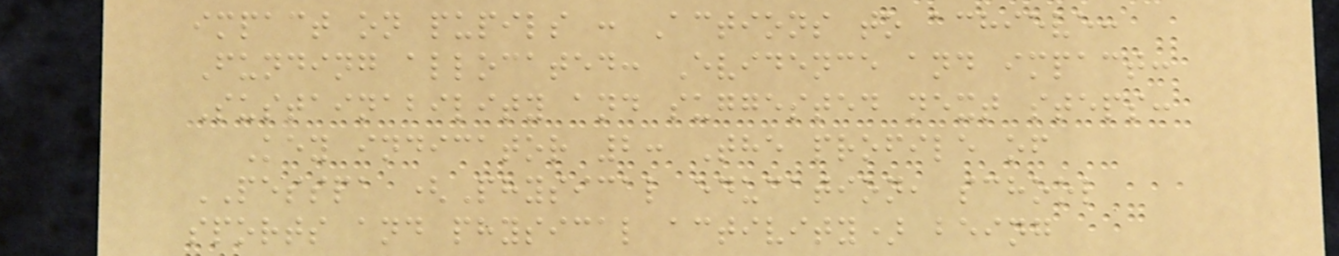impact on pupils : Actions to achieve:
Funding allocated: Evidence and impact:
Sustainability and suggested next steps:
Key indicator 2: The profile of
PESSPA (Physical education, school
sports and physical activity) being
